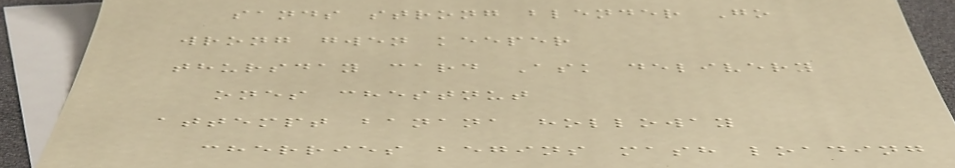sands strong blender Go
wrong gwen keeper
thursday card Ask delivery
ones chestnut
attempt banana holloway
cherries begins mash loading
